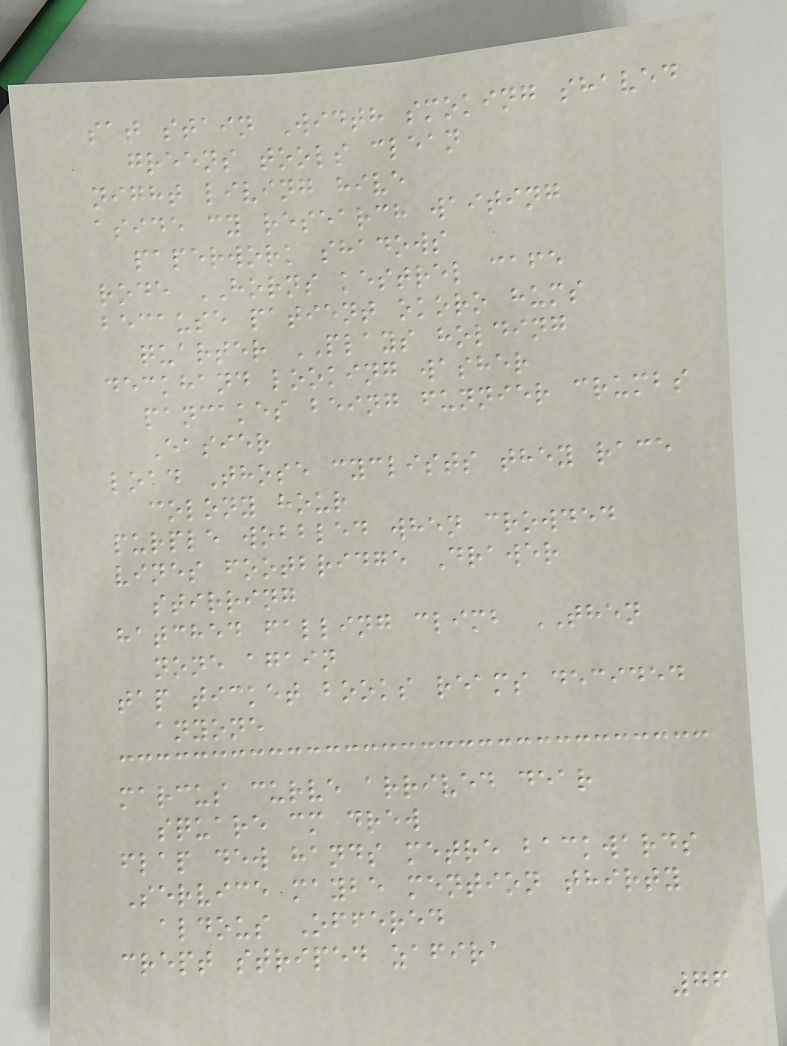sat stain Width smoking shaved
greens tools clean
night living hive
aside cy research waiting
paperwork shadows
rode HORNS kestrel cafe
because patient okoro hums
quarter PLAYS holding
deckhand looking washer
pancakes being funnier crumbs
Easier
load Those cyclists they race
colony hour
purple wobbled when crowded
vines footbridge Drawer
stirring
hatched falling climb THEN
none again
tap ticket books reams decided
anyone
marcus curve arrived dear
square cm drew
flap dew hands metre backwards
Service maybe mention thirty
aldous Offered
crept striped zafira
76
